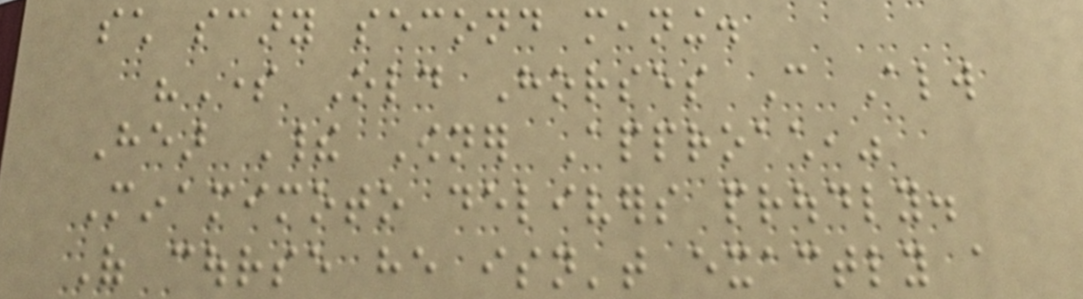such scary second meaning.
"Some Old Horses Can Always
Hear Their Owner Approach,"
Minamimoto delivers proudly.
Of course he isn't exactly a
